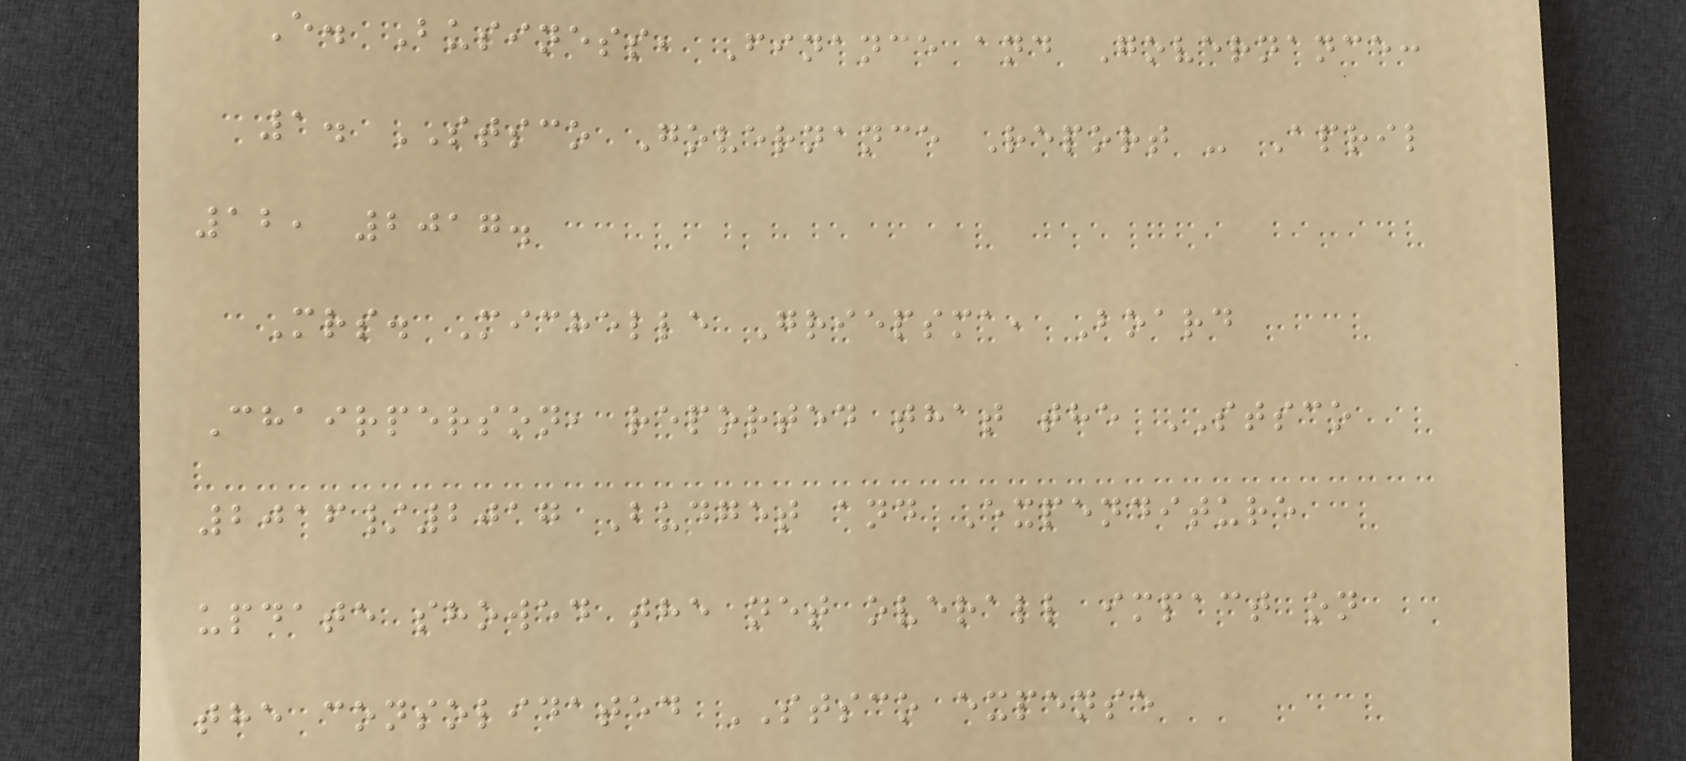E. Business, Finance and Governance:
1. STSCO Governance Report - April
12, 2017.
Mrs. Michelle Griepsma, Board
Chairperson, reported that the STSCO
2016/2017 Budget and Expenditure
update showed the net overall impact on
the consolidated STSCO expense
